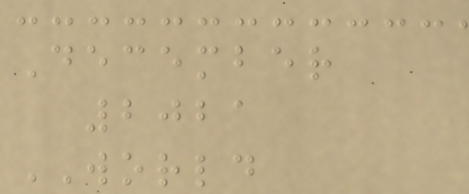December
2021
WORLD
